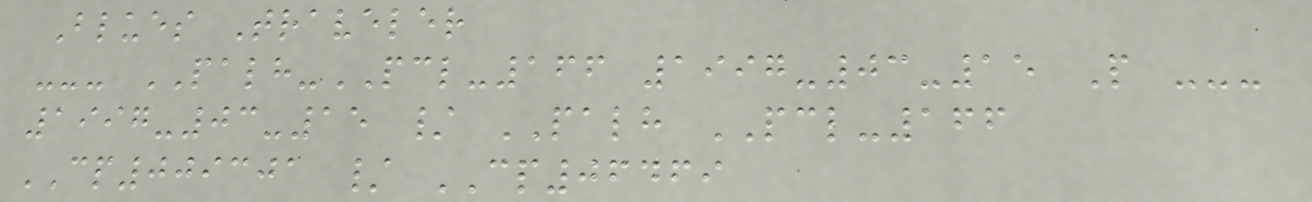Blues Traveler
--- PALH-PCL-166 1997-03-15 P ---
1997-03-15 / PALH PCL-166
CP009301 / CP06469
